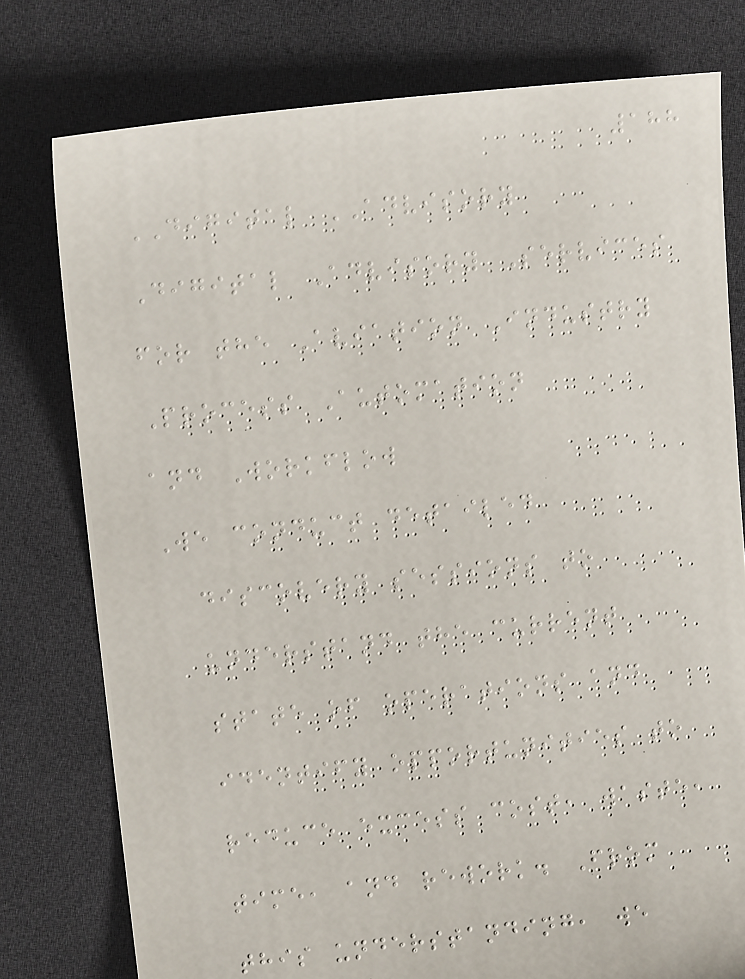188
DIGITAL ADVISORY
Digital Advisory Services
for the Aviation Industry
Process Automation
and Workflow
We conduct detailed
discovery sessions to
understand the current
state of operations and
identify opportunities to
reduce excess cost, waste,
time, and rework. From
this understanding, we
